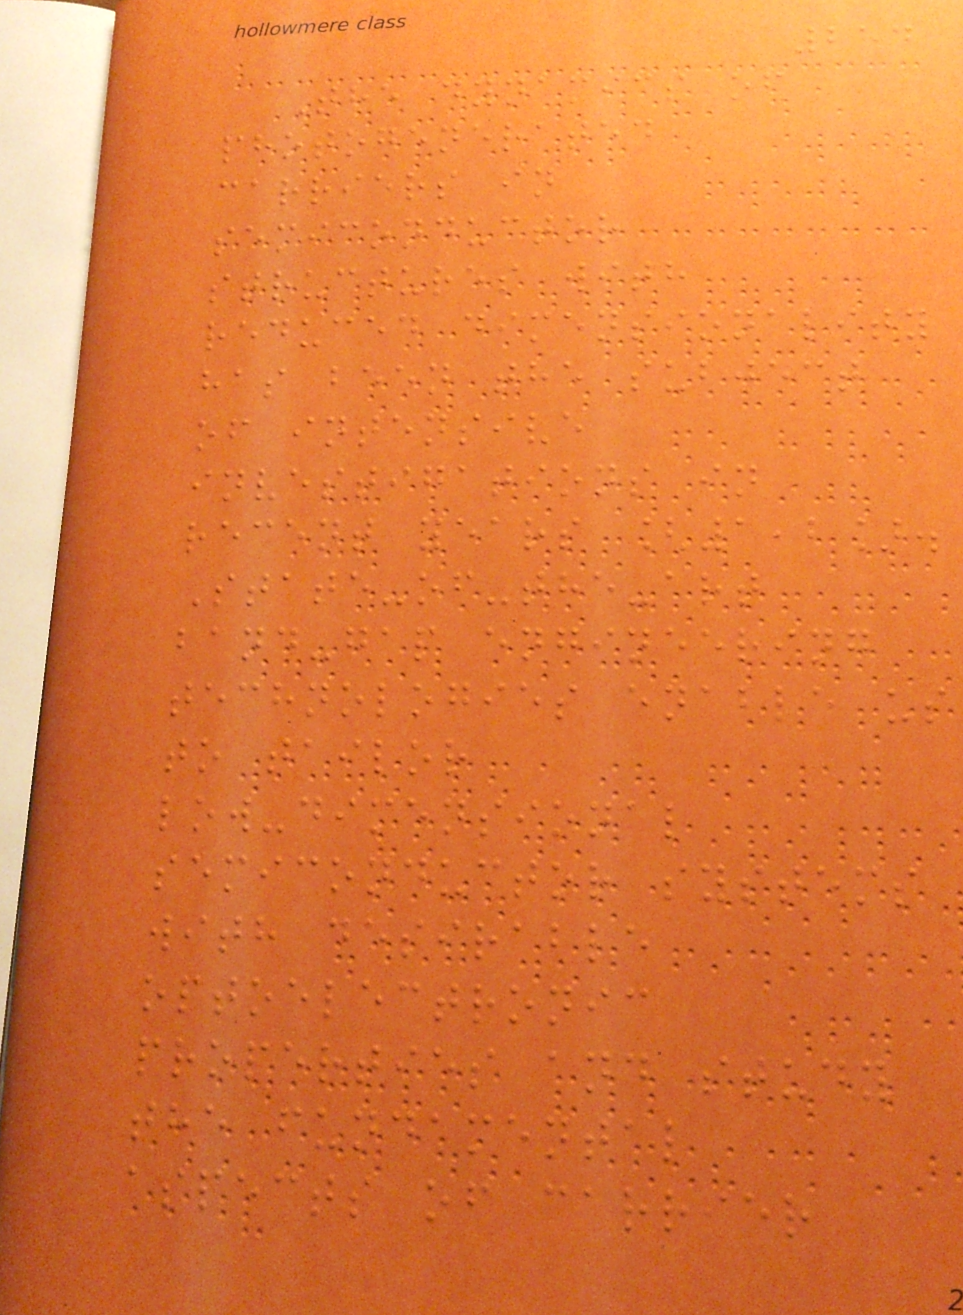254
The dynamics of
photogenerated
carriers in
semiconductor
structures with
reduced dimensionality
has been the subject
of intensive
investigations in
recent years [1,2].
State-of-the-art
band-gap engineering
technologies enable us
to tailor
low-dimensional
semiconductor systems
with desirable
optoelectronic
properties and study
the fundamental
aspects of carrier
